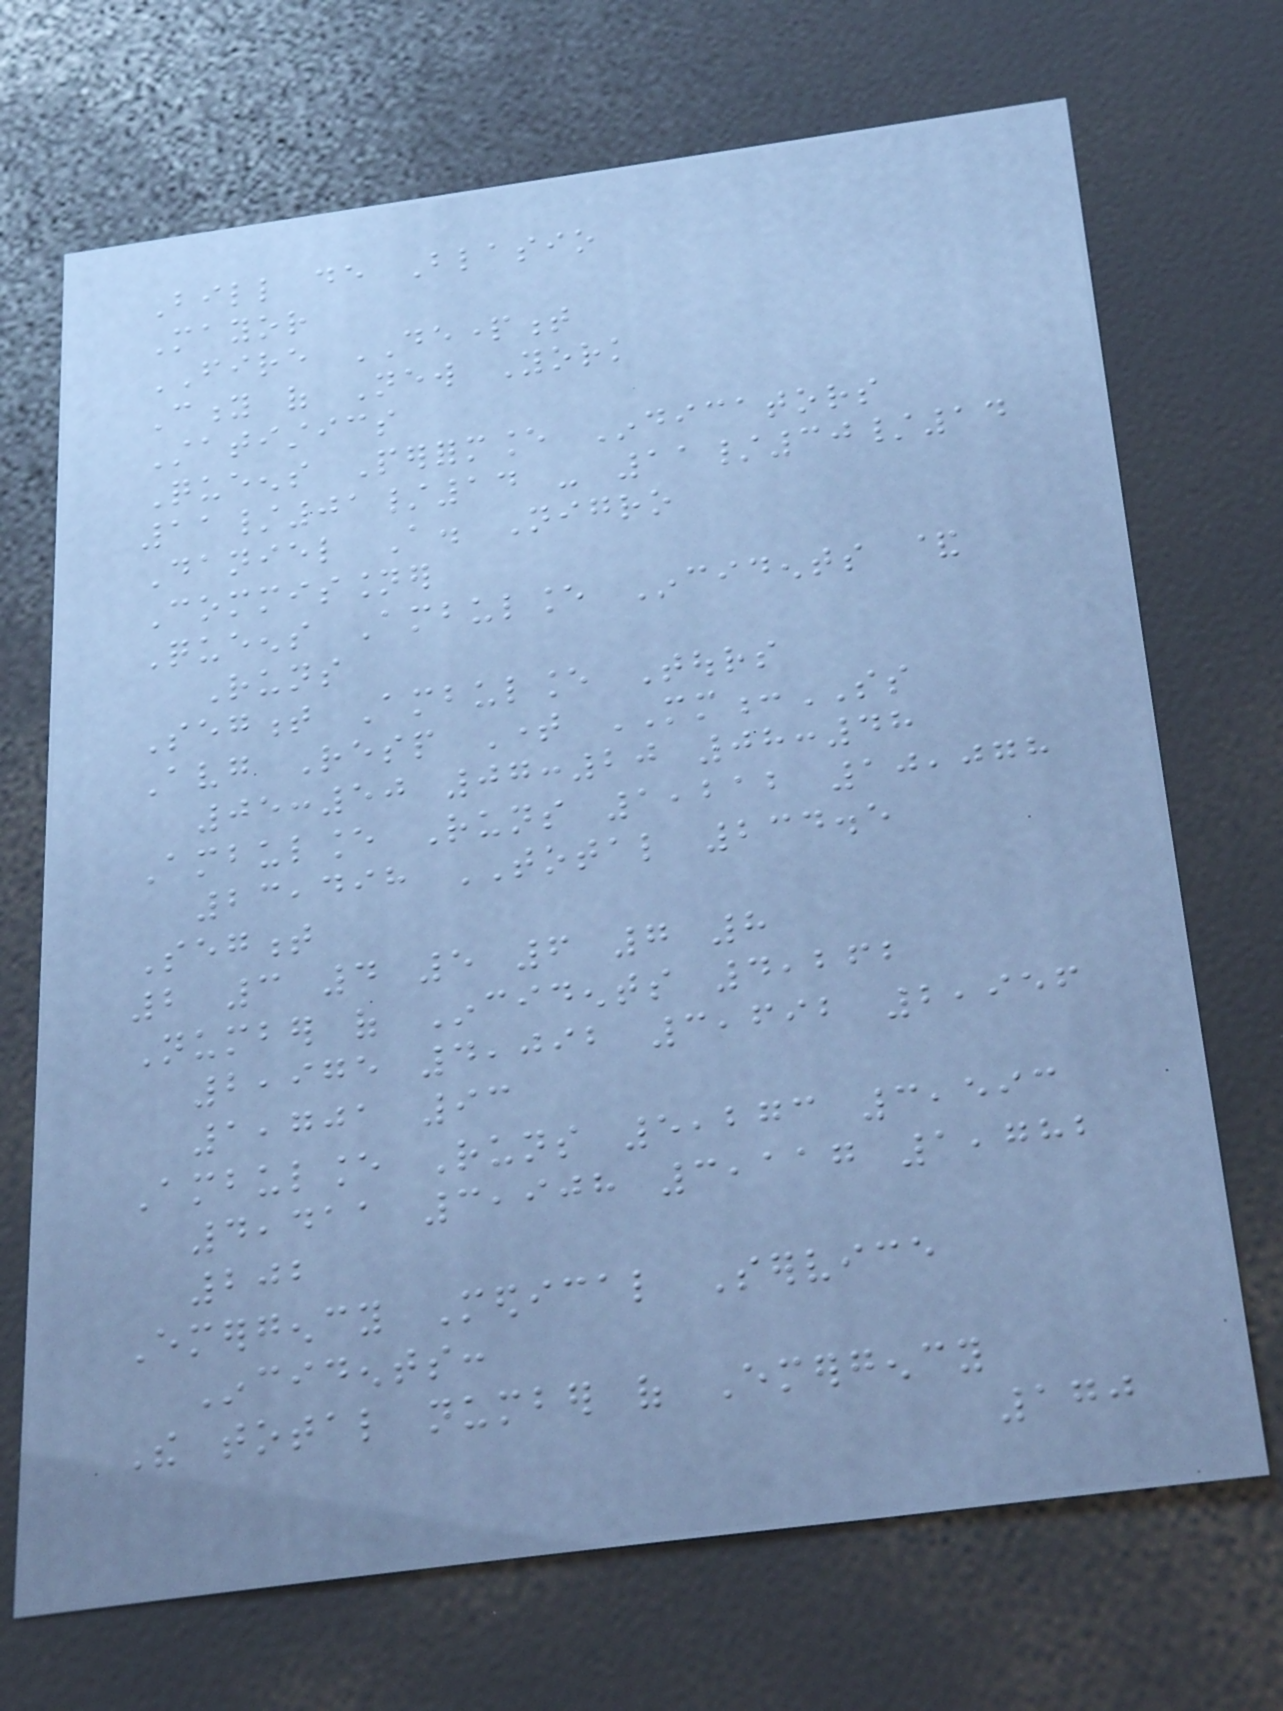Bill de Blasio
Mayor
FIRE DEPARTMENT
City of New York
Statistics
Queens Performance Indicators
11/01/14 - 11/30/14
Daniel A. Nigro
Commissioner
Queens Ambulance Incidents &
Runs
Segment Ambulance Tours
Avg Resp Time MM:SS
05:50 07:20 08:48
Ambulance Runs 1,212 10,078
23,498 TOTAL 234.5
Segment
2 3 4 5 6 7 8
Number of Incidents 4,262
2,975 4,092 3,692 2,956
1,701 93
Ambulance Runs 5,273 3,593
4,411 3,908 3,117 1,782
202
Emergency Medical Service
Incidents:
The total number of Emergency
170
